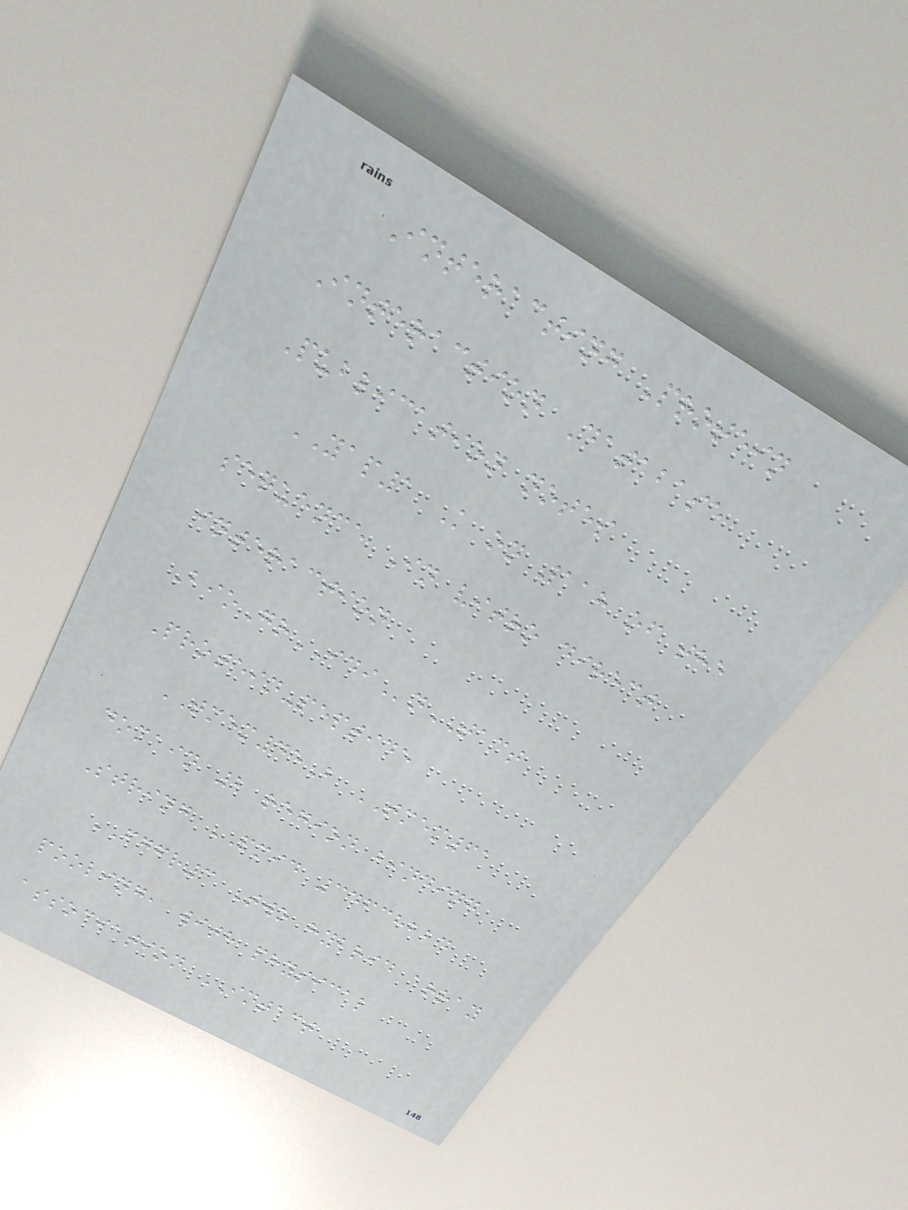Interacting Protein
Interaction Database
Publication notes
YAP1 K on 118 of the
sequence In vitro direct
interaction
BioGrIDInTACT
Protein-peptide
TMEM45B TMEM61
domain 2 region binding
String PMID 34638224
FGFR3 Two hybrid array
pooling, with physical
association INTACT
